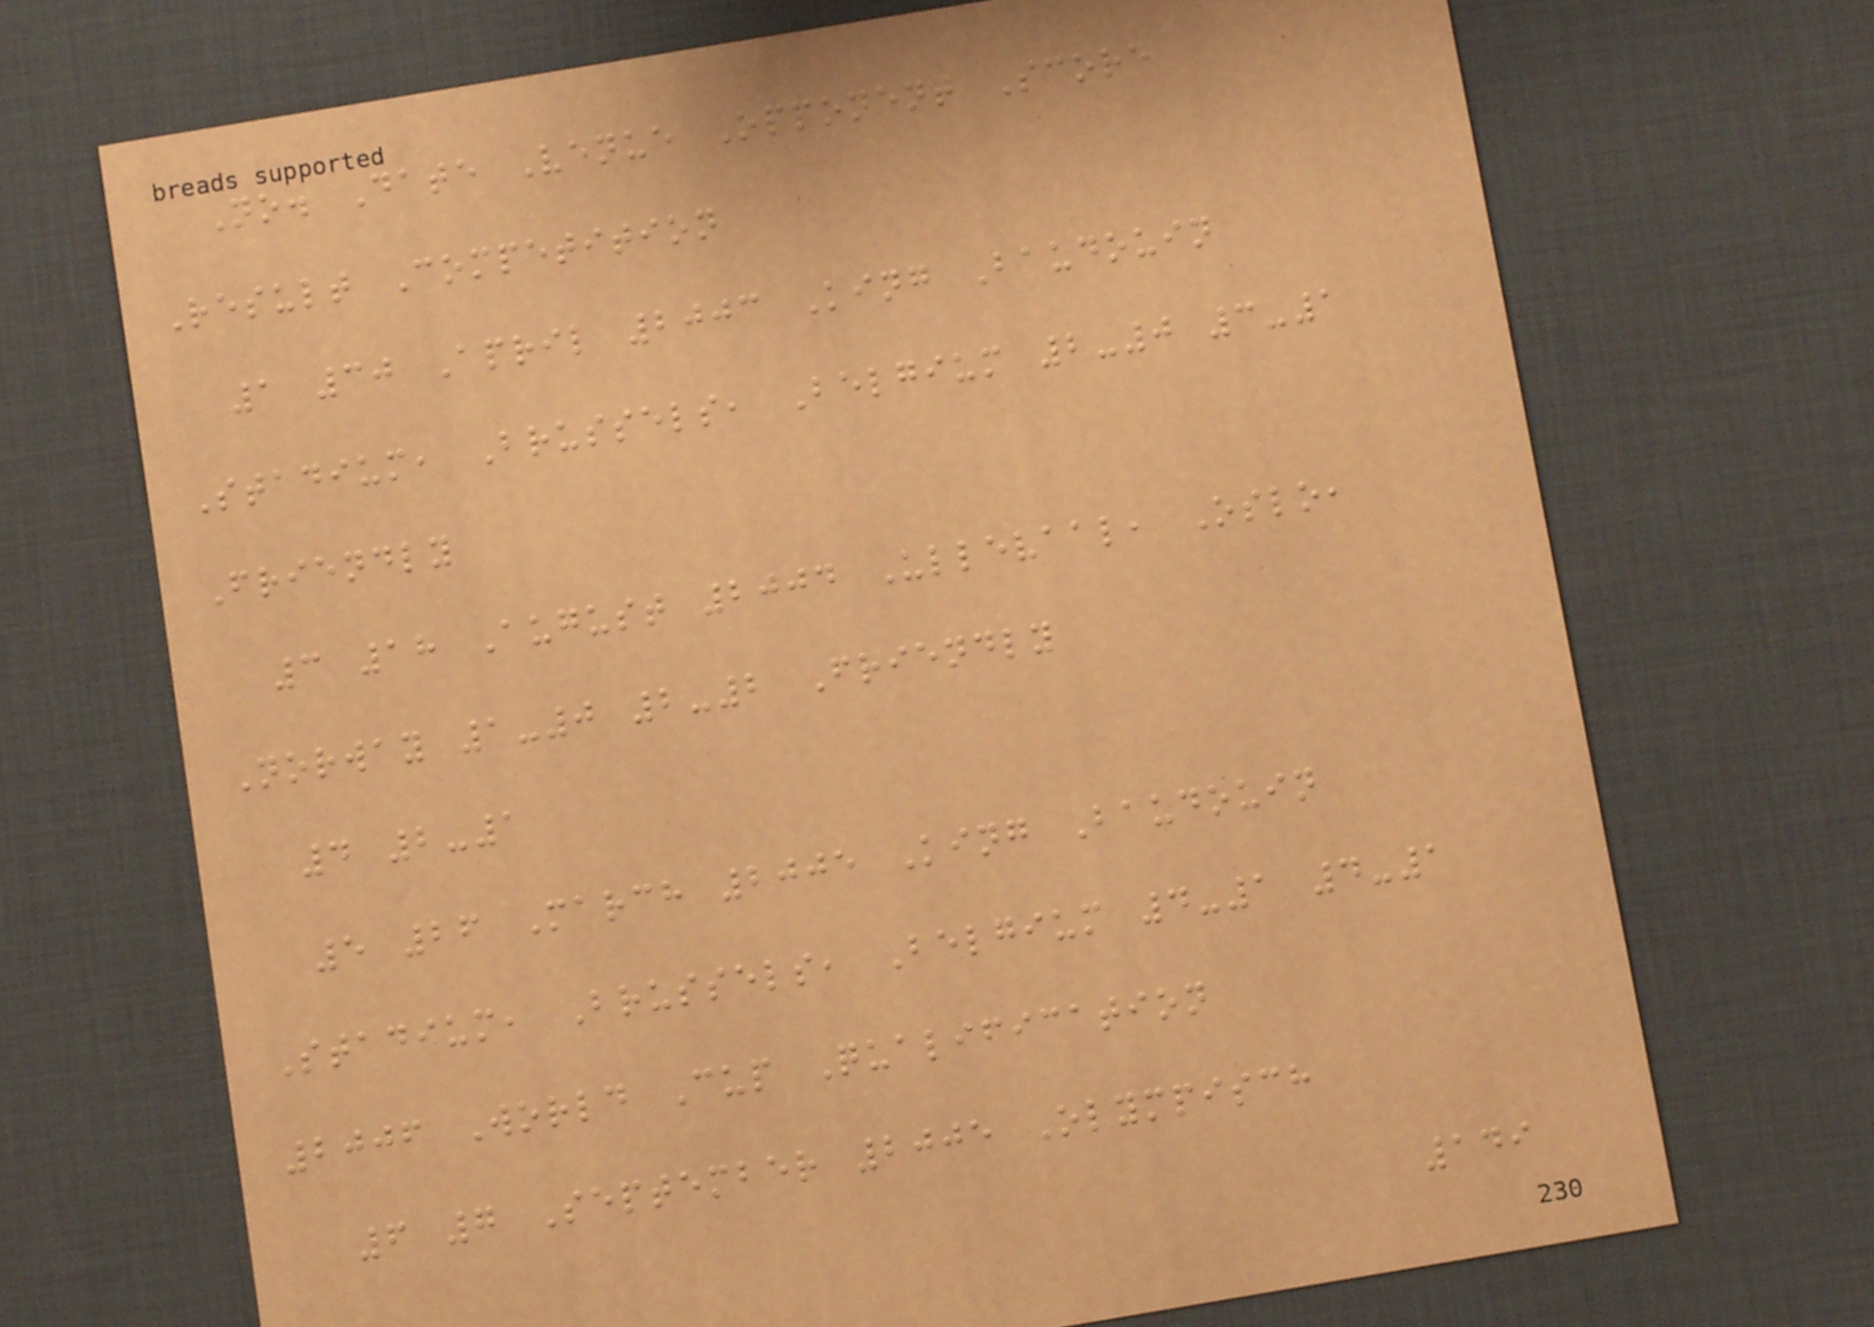No. Date Venue Opponent Score
Result Competition
1 30 April 2003 King Baudouin
Stadium, Brussels, Belgium 2-0 3-1
Friendly
3 18 August 2004 Ullevaal, Oslo,
Norway 1-0 2-2 Friendly
4 2-1
5 26 March 2005 King Baudouin
Stadium, Brussels, Belgium 4-1 4-1
2006 World Cup Qualification
6 7 September 2005 Olympisch
149
